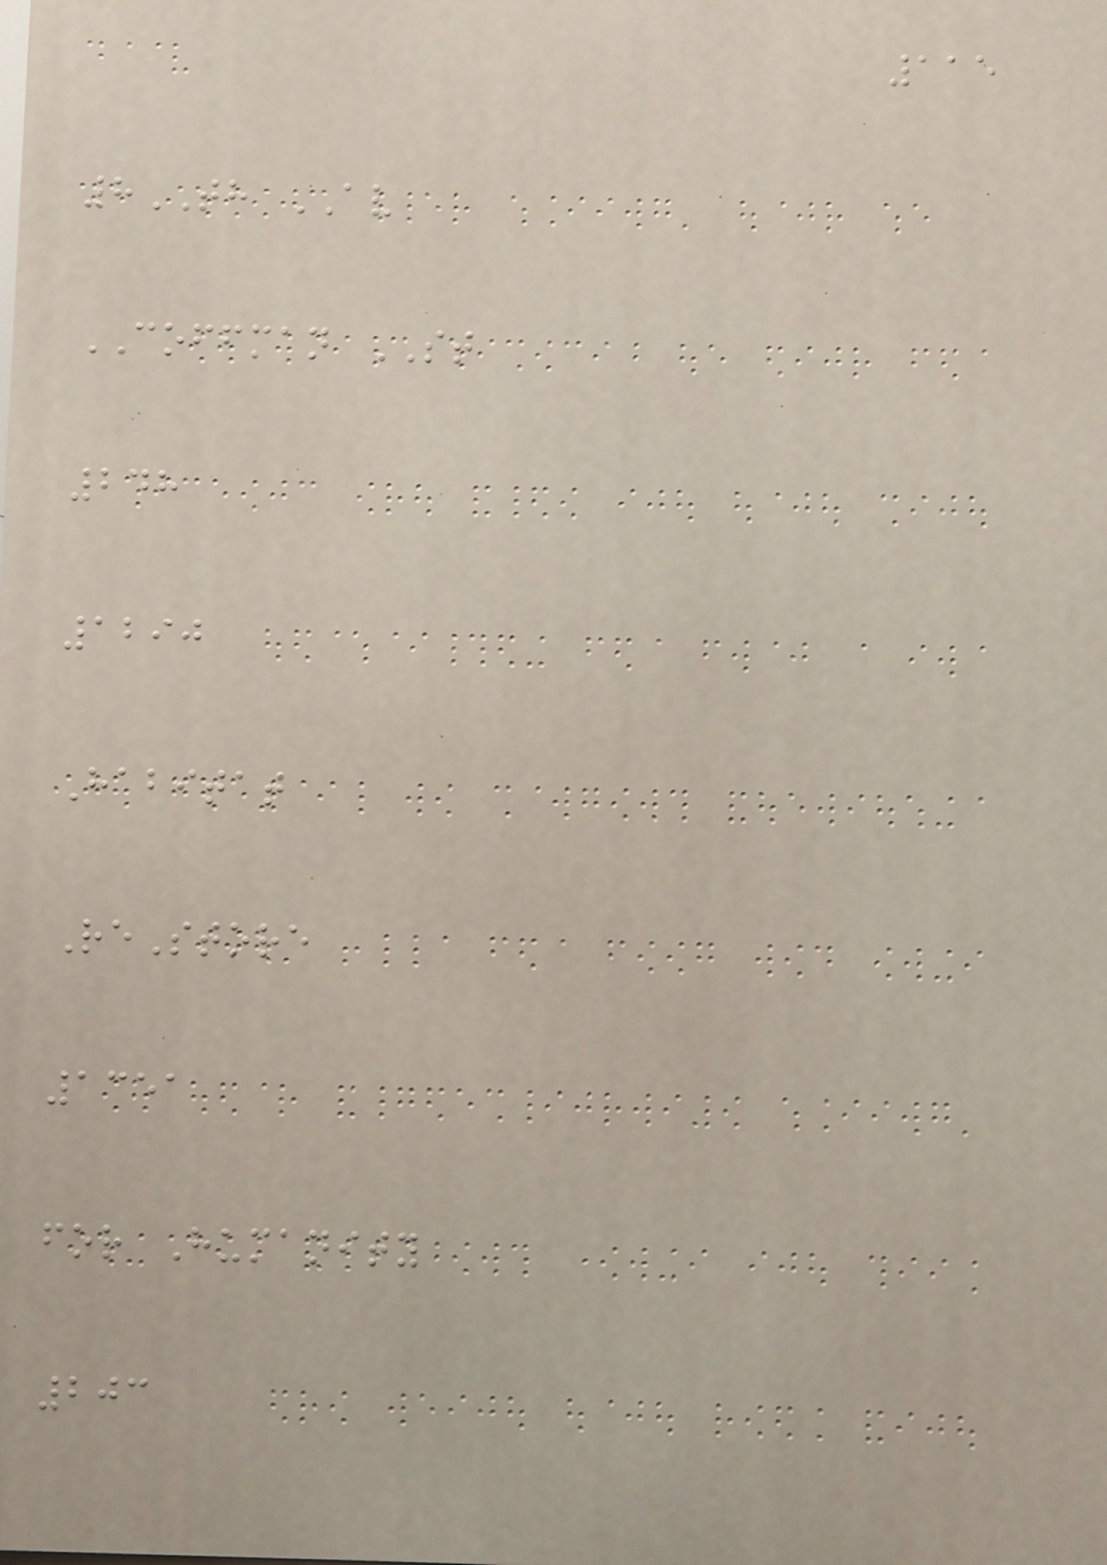115
8TH AV
COFFMAN ST
248
1290
Habitat
ReStore
1351
for Humanity
203
